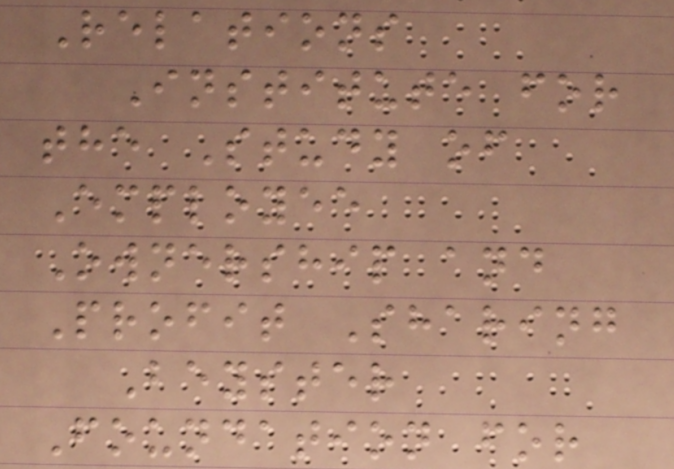Relations
Institute for
the Study of
Employee
Ownership and
Profit Sharing
Beyster
Foundation for
